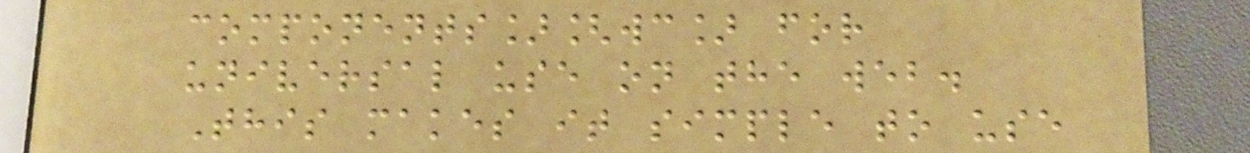components][wc] for
universal use on the web.
This makes it simple to use
